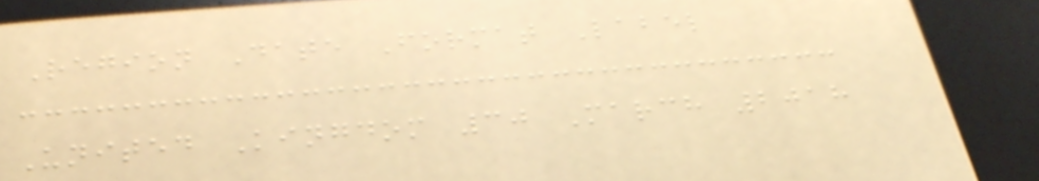Region Date Format Label
United Kingdom 30 March 2018
